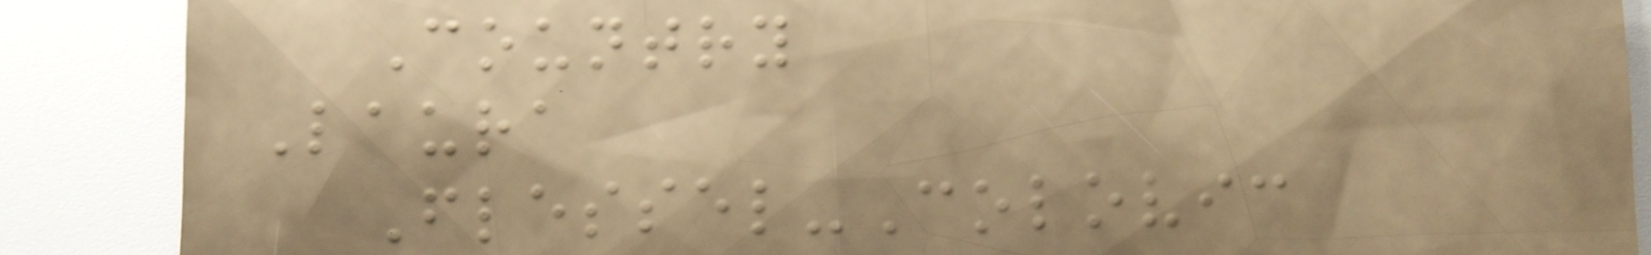Country
Laura
Flessel-Colovic
